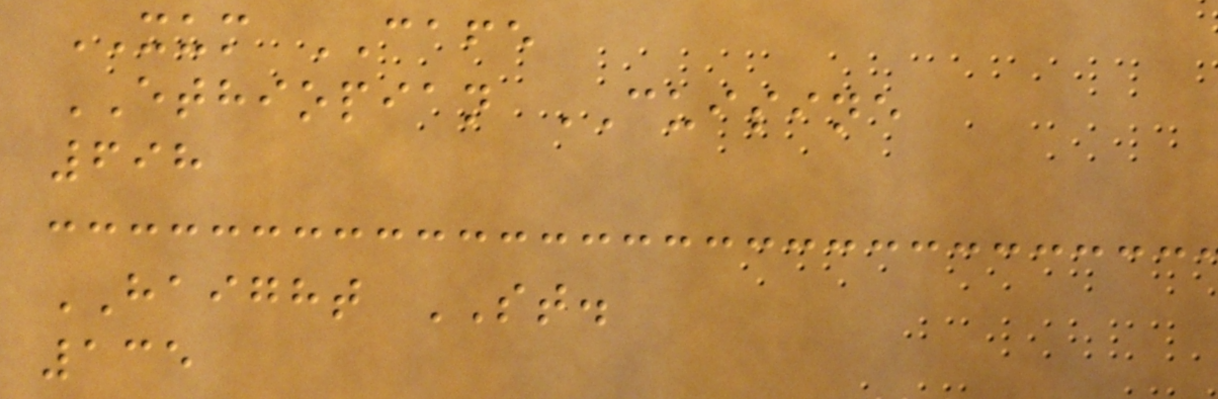XUM CAFE
ETHIOPIAN CUISINE
698
HAIGHT ST.
135
